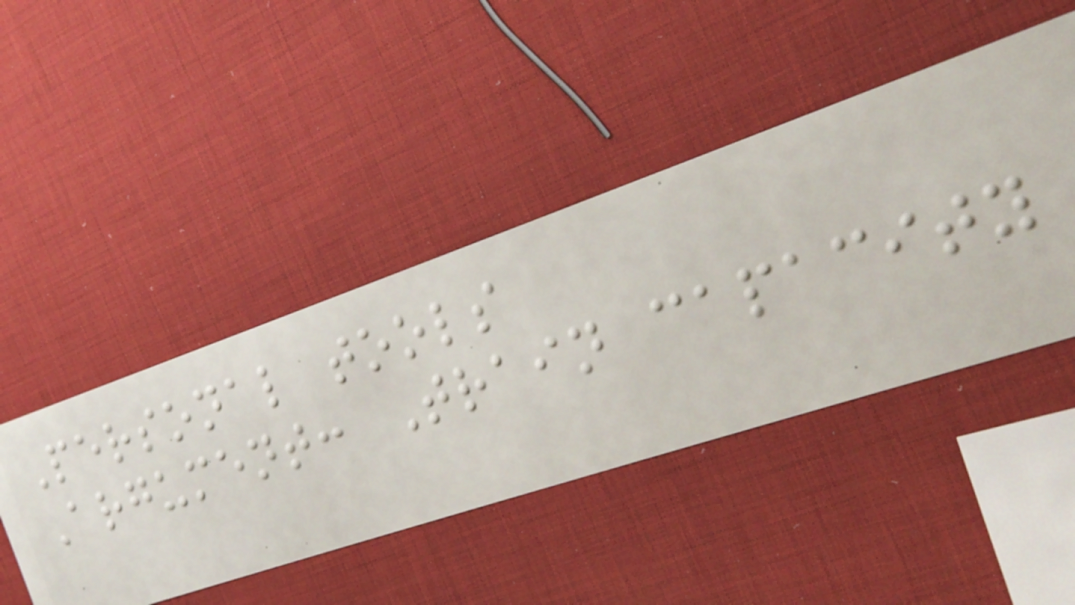Personal tools
Argument: Train capacity
